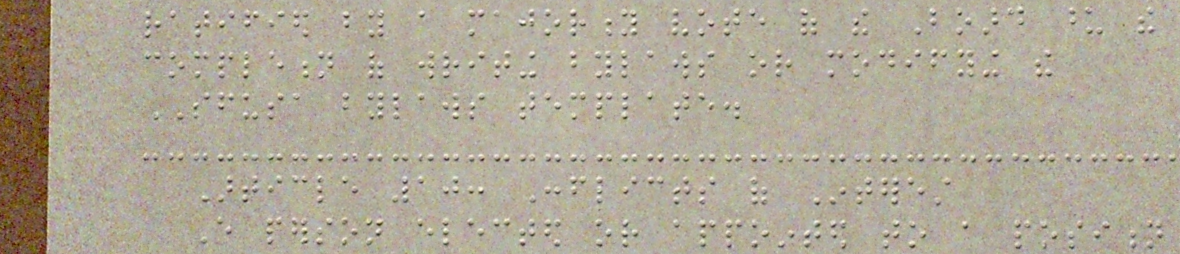ratified by a majority vote of the Board upon the
completion of writing bylaws or modifying the
SFUSA bylaws template.
Article 10: Conflicts of Interest
Every person elected or appointed to a position
